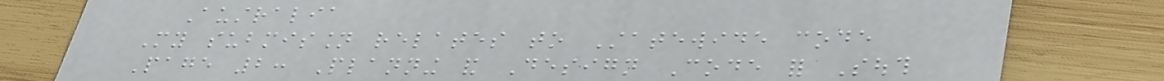Australia
My submission relates to Statewide code
Page 2: Planning and Design Code for South
